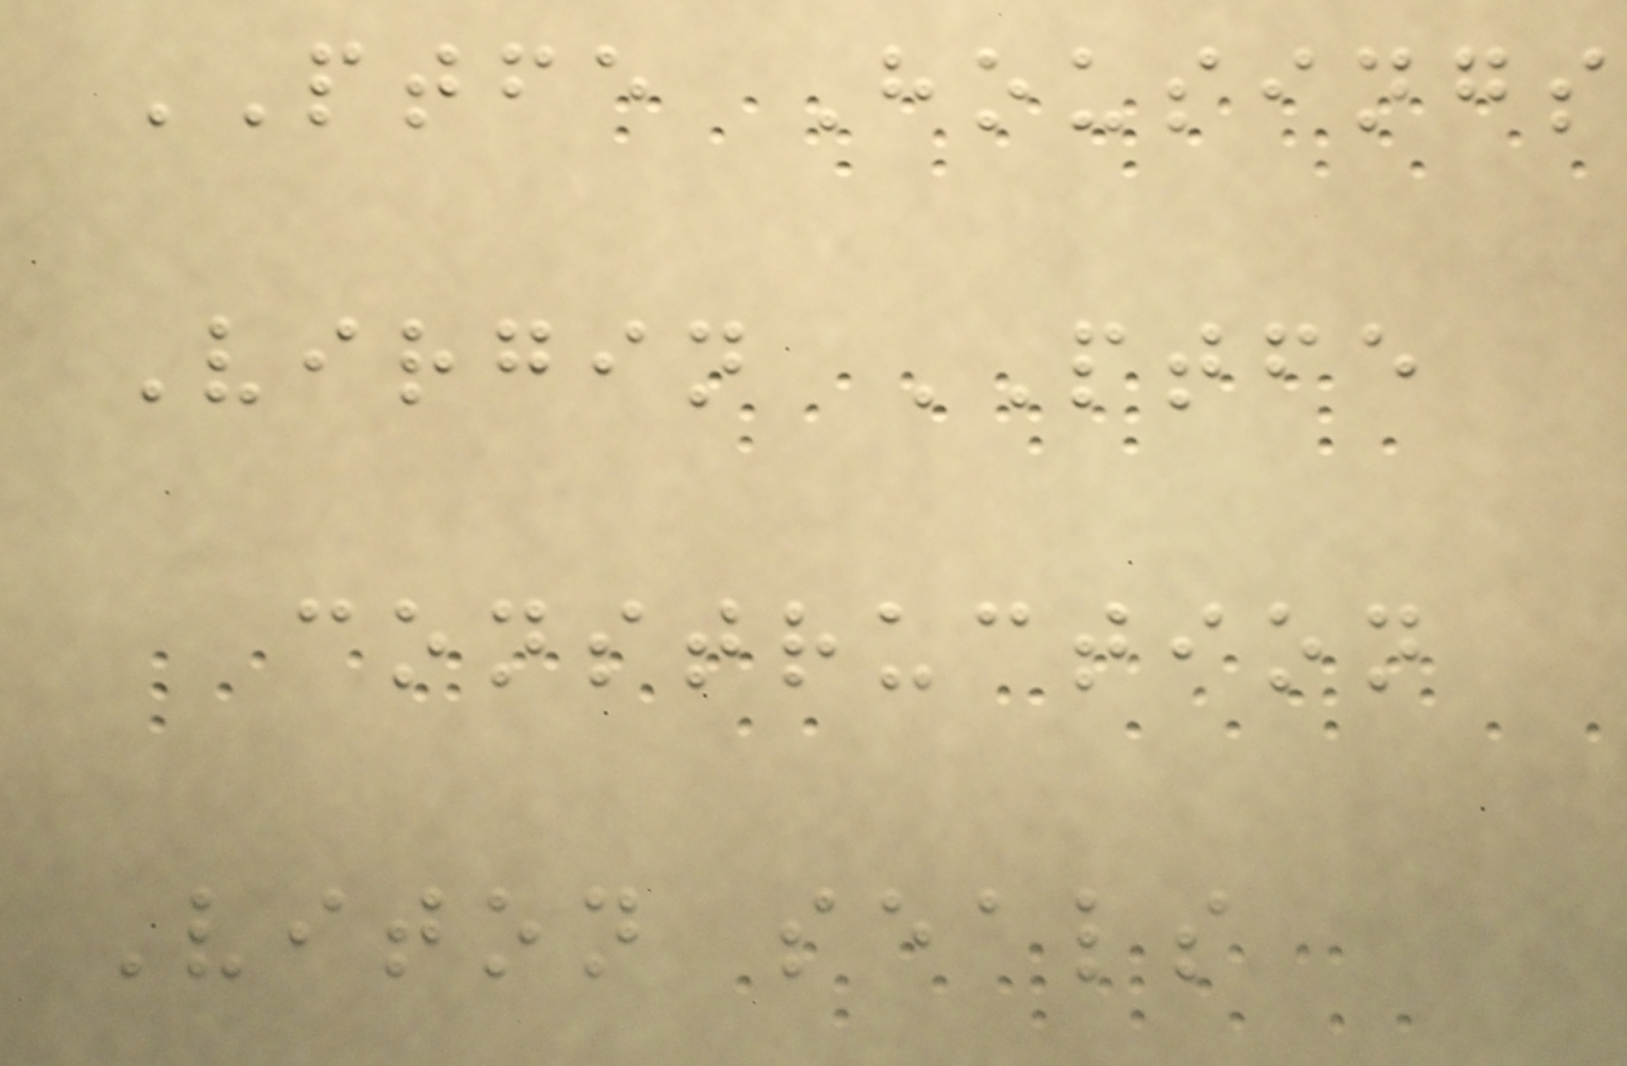PTFE Housings
Virgin PTFE
construction
Viton seals
